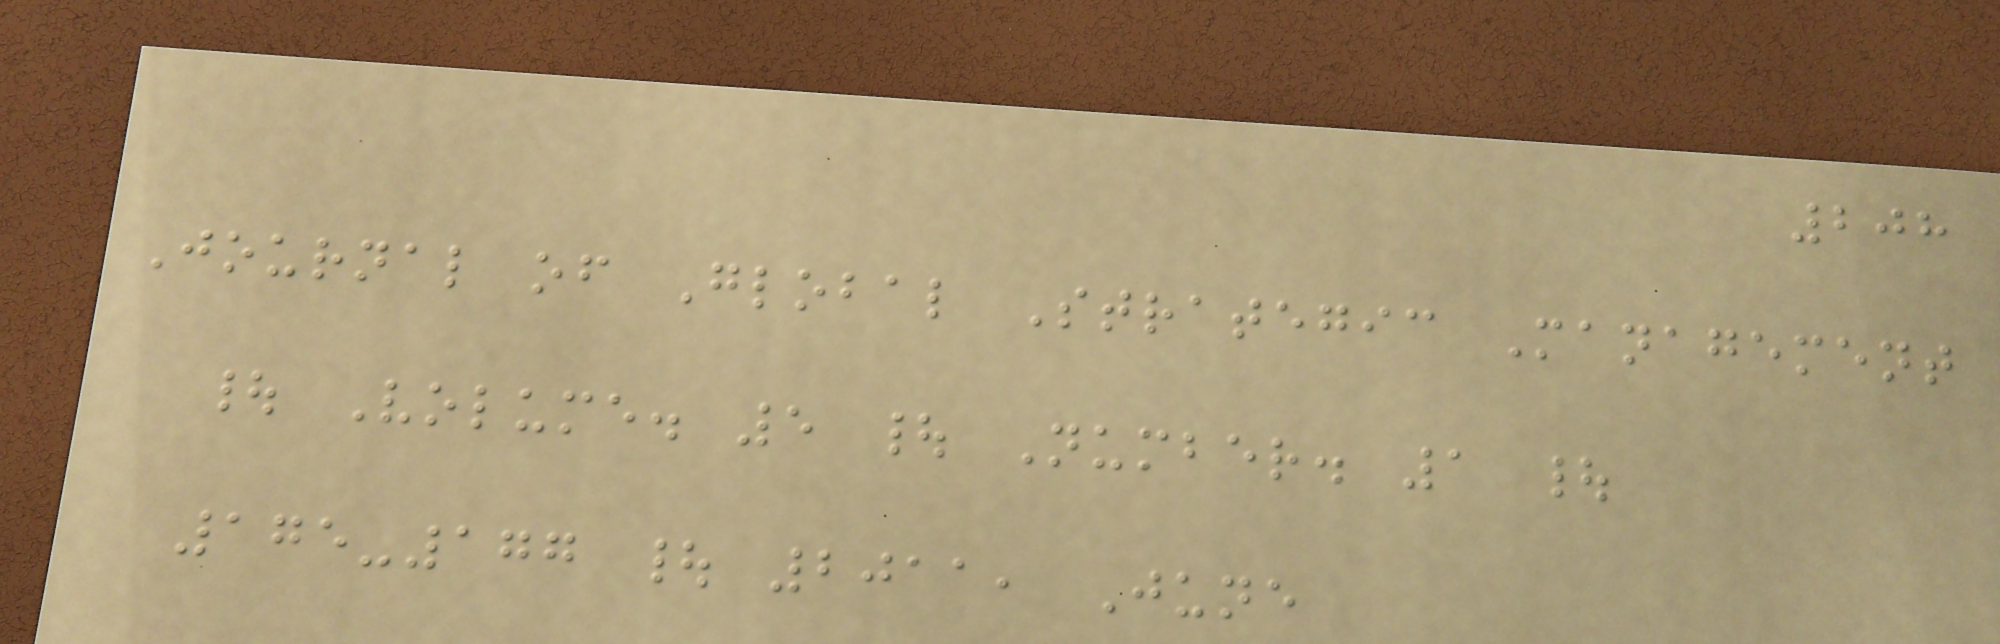208
Journal of Global Strategic Management
| Volume. 5 | Number. 1 |
175-177 | 2011, June
